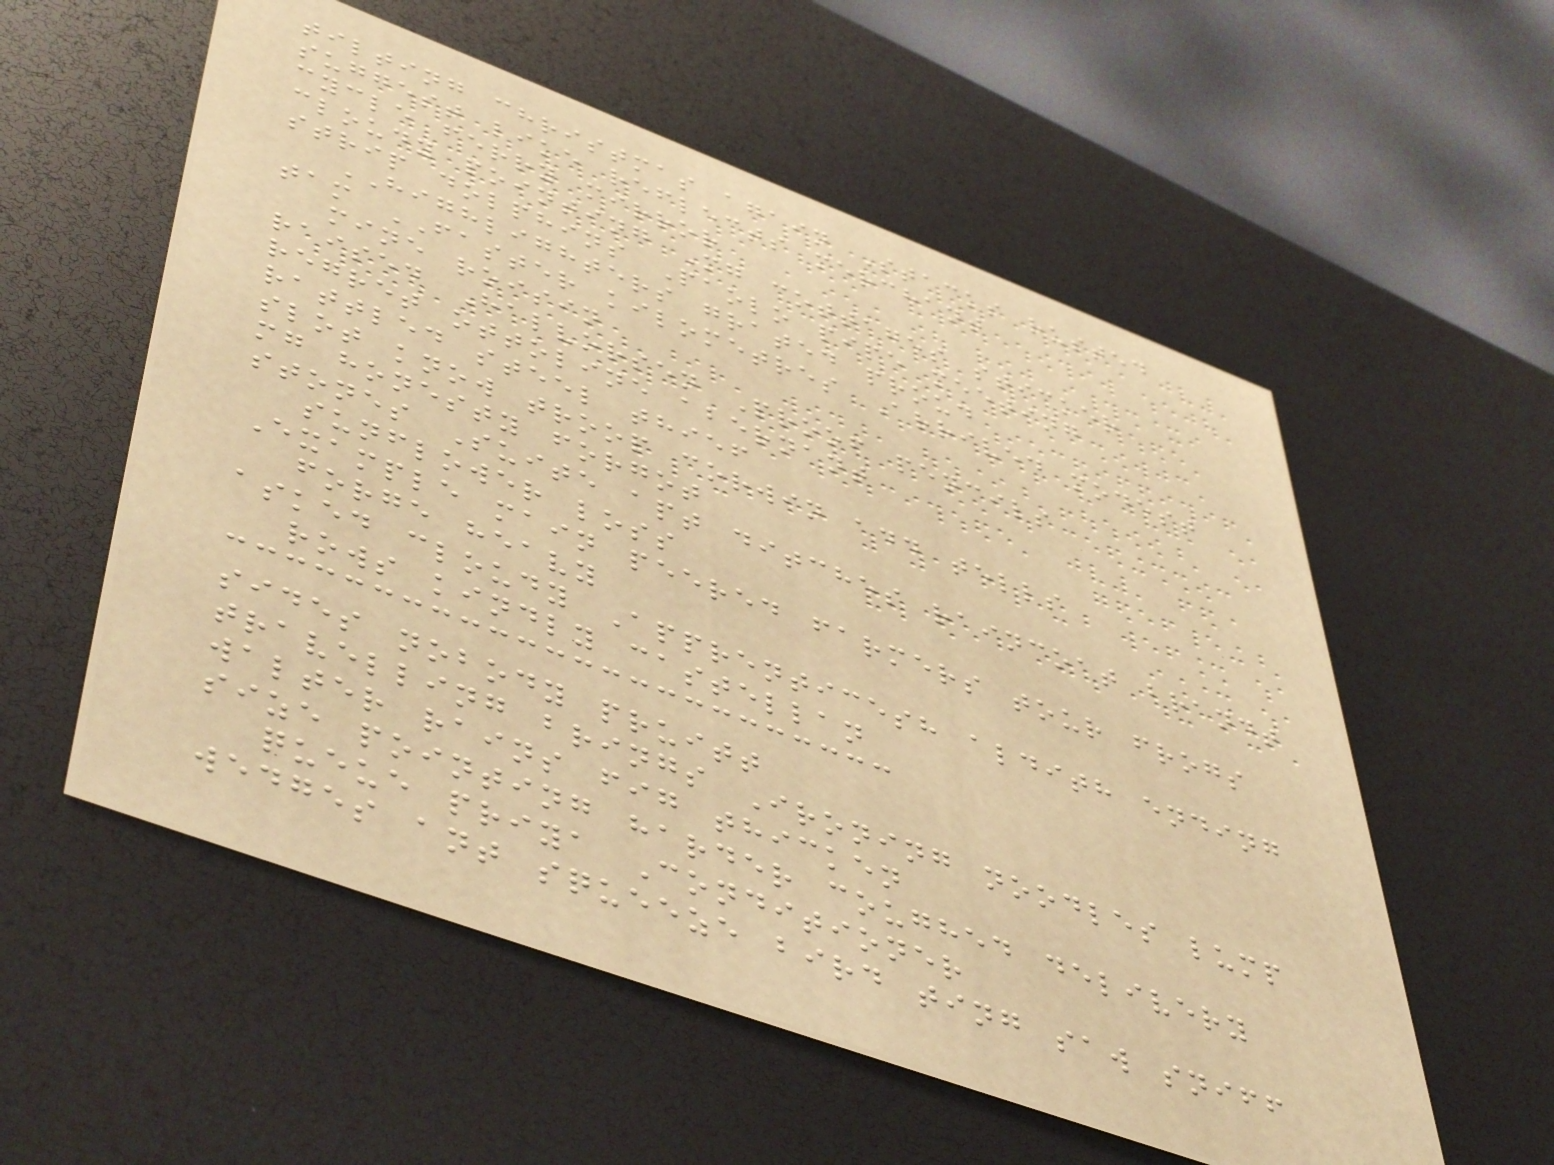tilting christmas again Stacks rusted
suggest like reflects merchant
cycle ferry mirror
cloudy pointing Mg cottages sticker
strip dolphins Paolo pipe meeting
HIGHLIGHTERS grated proud
tam FASTER kilometres Arrived modest
mine roisin
raised Halvorsen Proof pencils
regret ottoline abernant
rattled steel thief
slot know troop corwin add tells
mg honesty forgot
stones Suite apt ditches raincoat brandt
sunflower loss
Example main peered farmers tour frogs
forge heavy
asked cloudy Apprenticesh aldith ending
rows kindly castellan
sides nobody pruitt
travelling brings Ironing noodles lump
walter rains fig thicken
size pointing harder coughed delivery
queue priya Conditioner
wedges ant squeeze bird ting saw sniff
